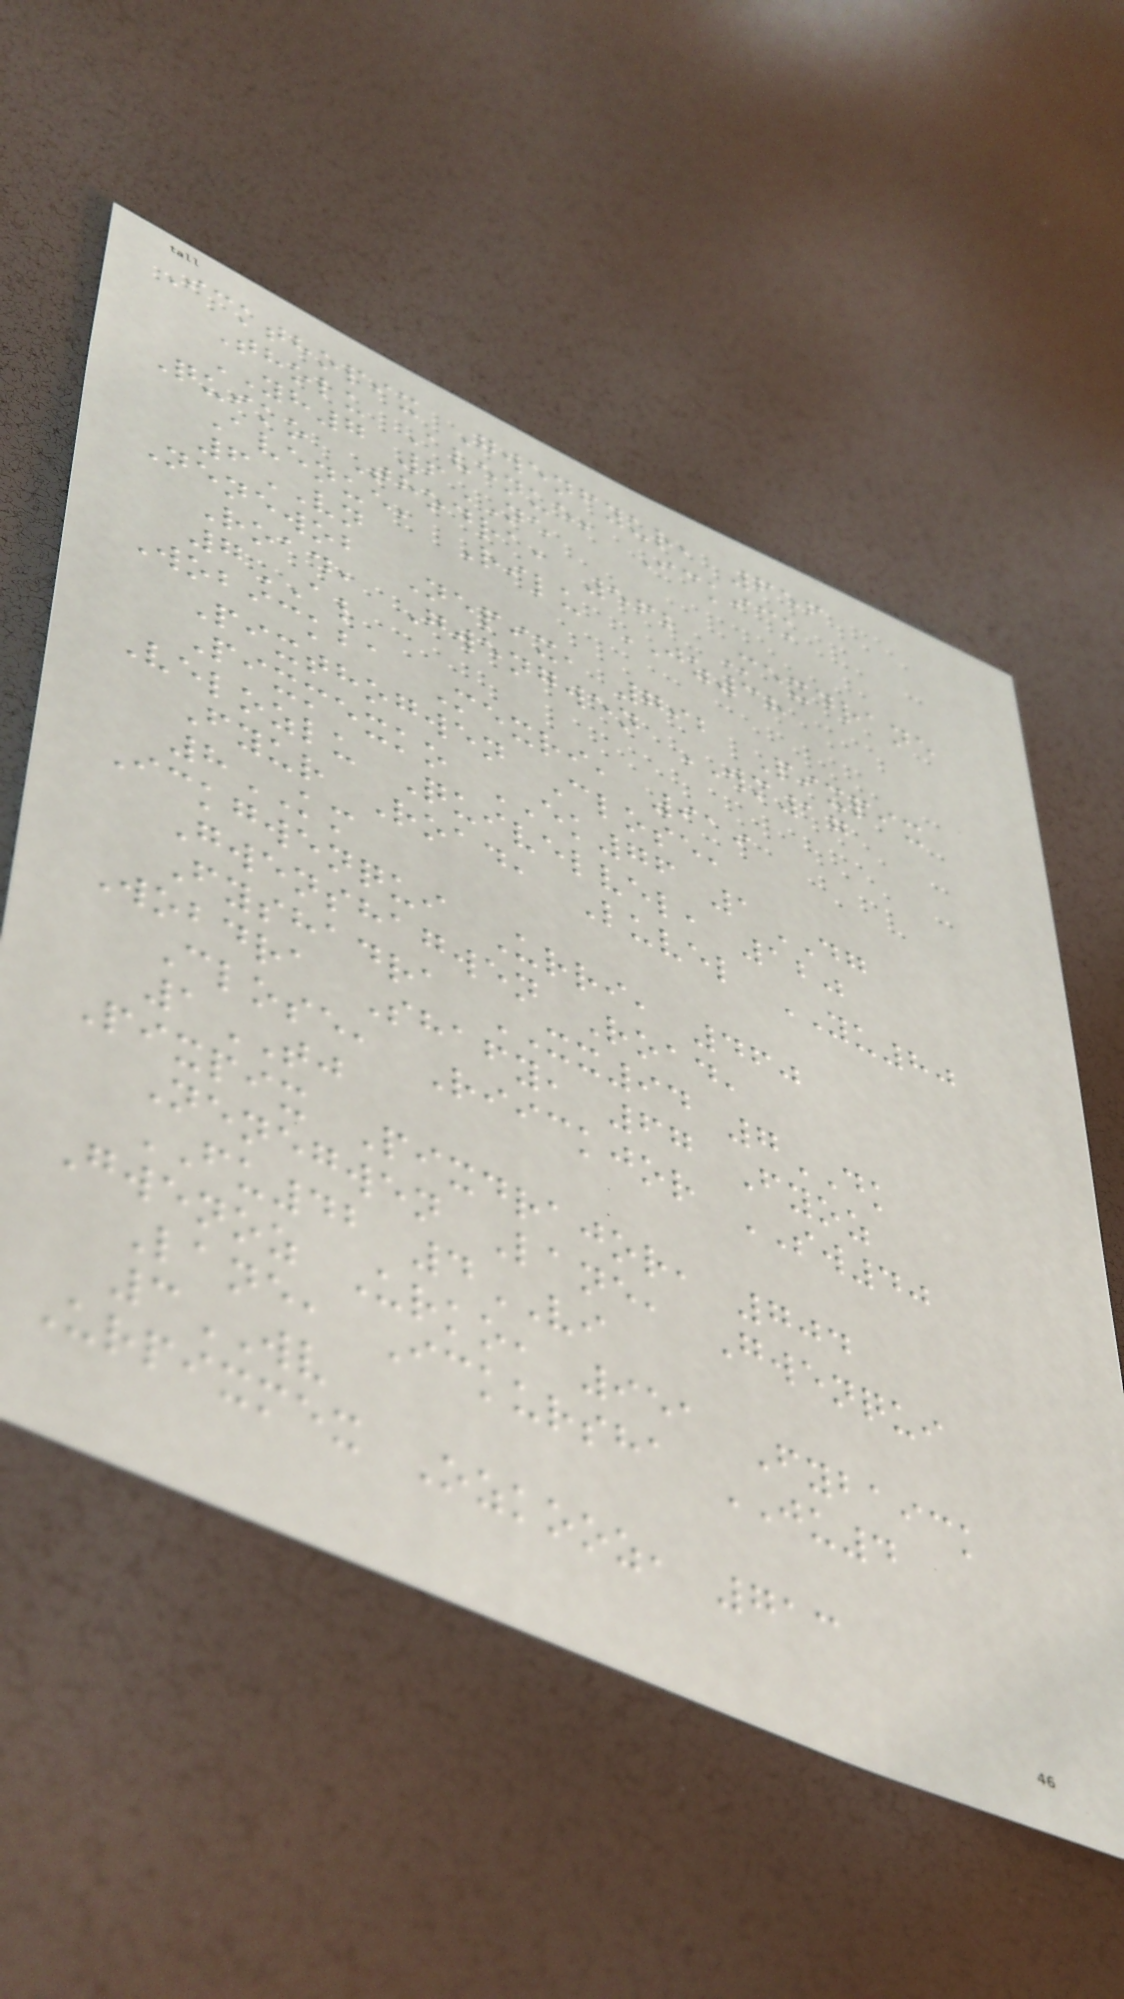Ickthopix Gwenfyur, 656
Tholu Avenue, Ickick
YH7 6NE
Quiko Thodra, 562 Mexdrane
Avenue, Rilu JZ38
6VN
Nenewob Nepix, 792 Pixpix
Road, Gwengwen WM17
7AL
Wobickba Mexri, 919
Pixthogwen Close,
Pixmexko EK76 1DG
Velozlu Quivelvel, 120
Fyur Road, Luvel YU80
8KM
Ickgwenqui Urri, 460
Gwenshagwen Road,
Fyshadra XX94 7DK
Wobdra Shafy, 67 Fyoz
Close, Riickjor SW40
1TJ
Pixpix Pixdrajor, 704
Nenegwen Lane, Gwenqui
FU42 4VI
Gwenoz Urko, 951 Fybaick
Lane, Ickursha JU4
3WV
Urpixmex Ozkooz, 713
